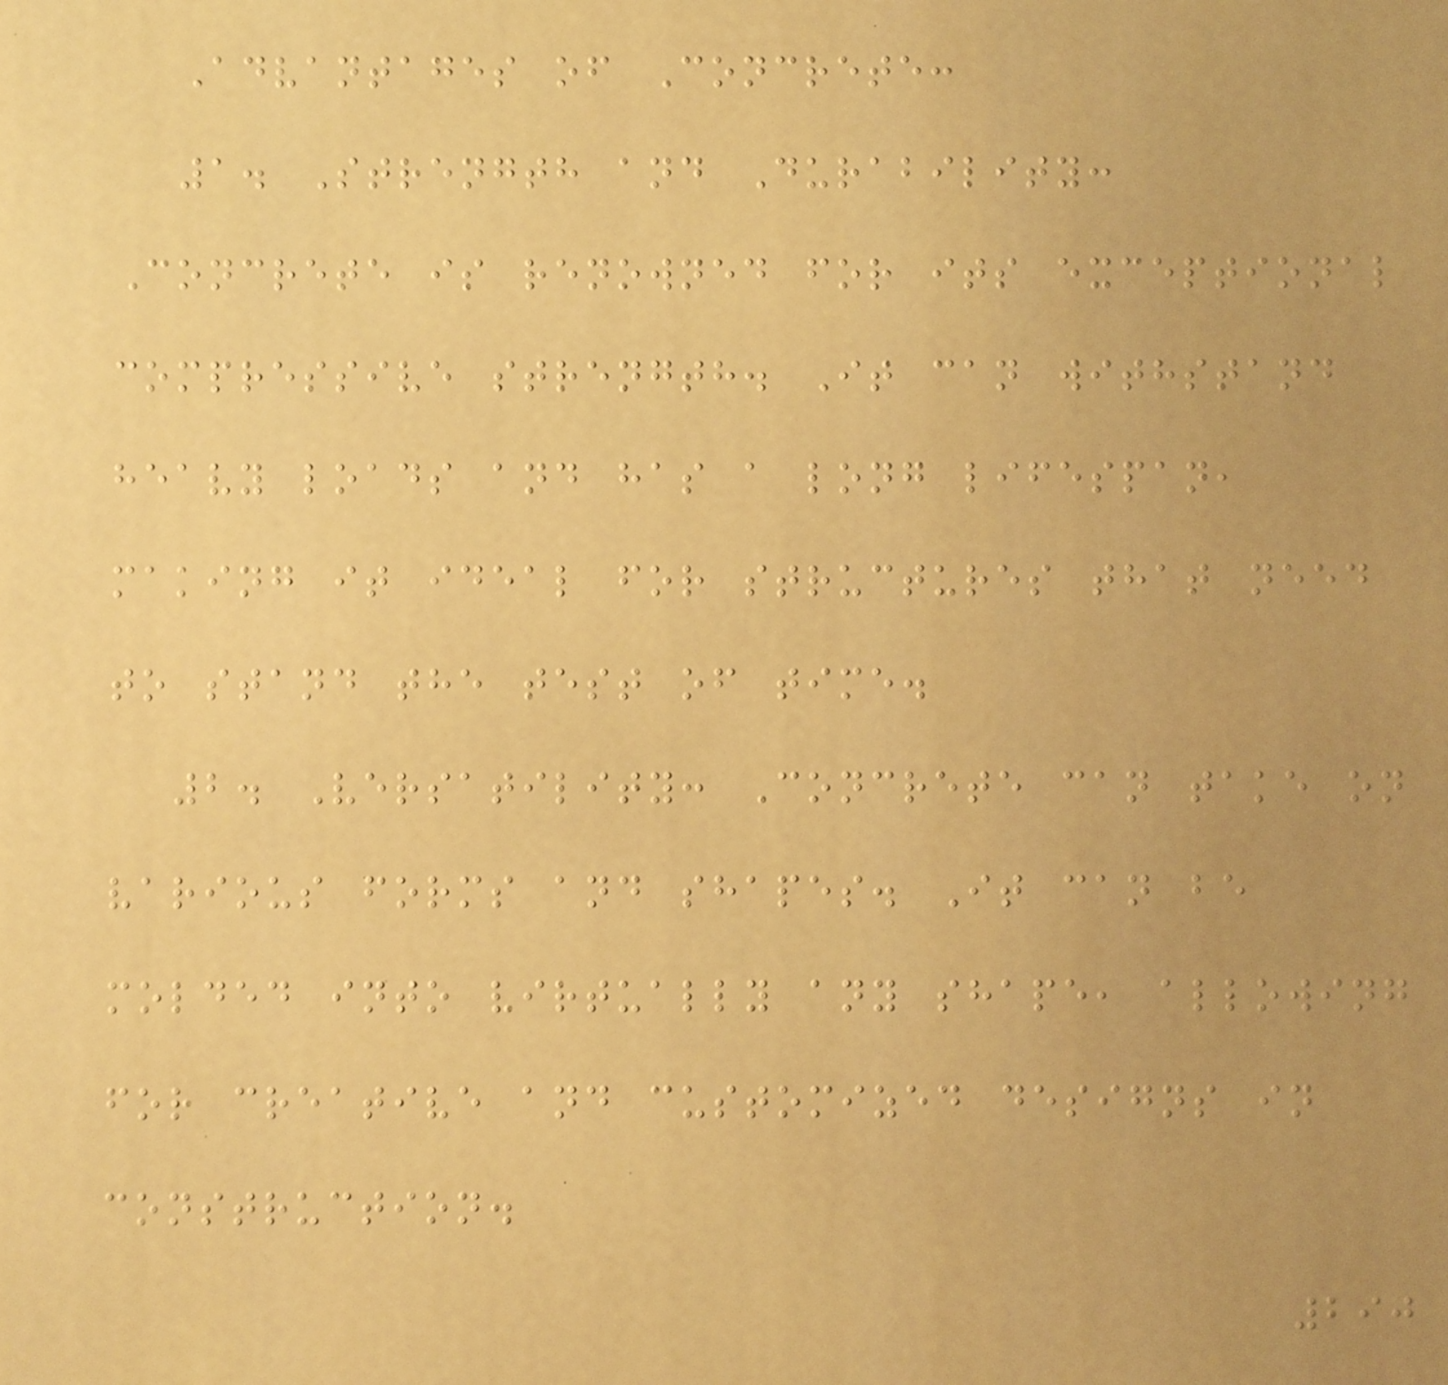Advantages of Concrete:
1. Strength and Durability:
Concrete is renowned for its exceptional
compressive strength. It can withstand
heavy loads and has a long lifespan,
making it ideal for structures that need
to stand the test of time.
2. Versatility: Concrete can take on
various forms and shapes. It can be
molded into virtually any shape, allowing
for creative and customized designs in
construction.
290
